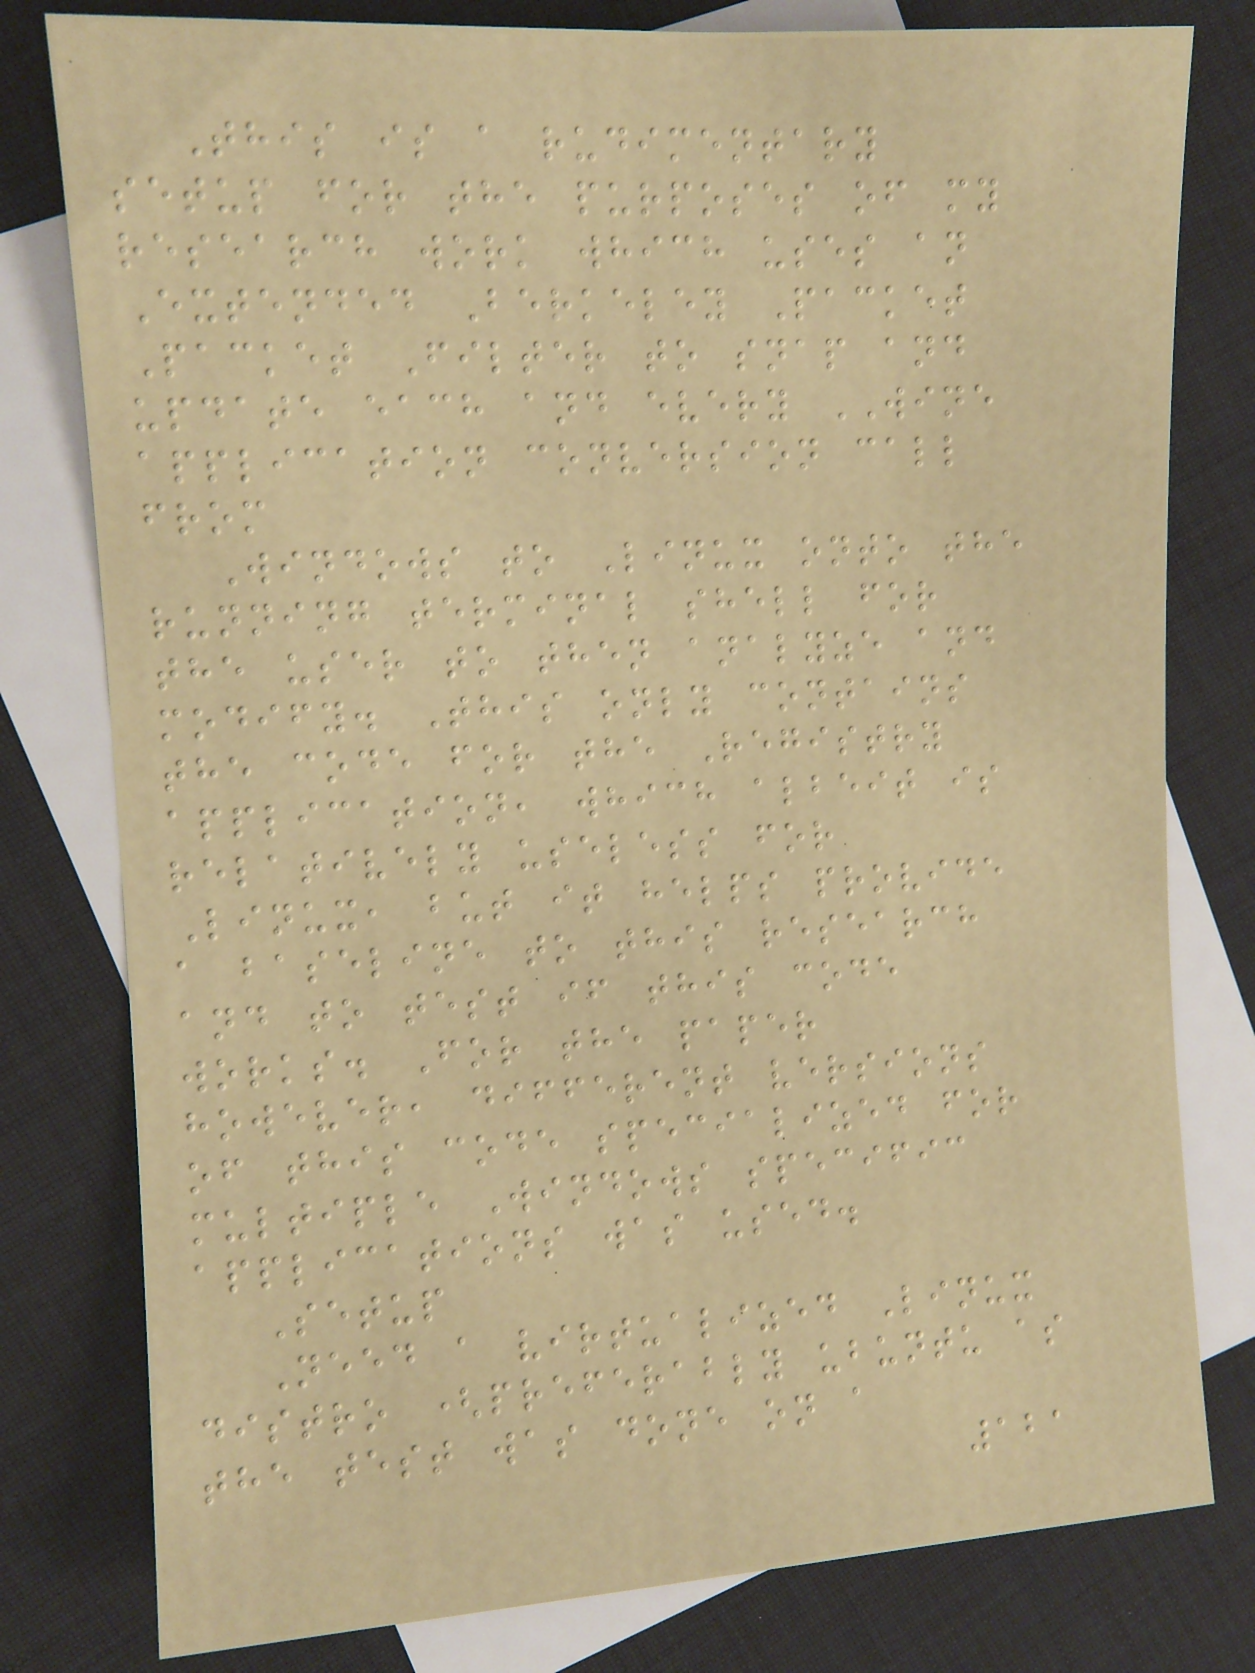This is a rudimentary
setup for the purposes of my
research work which uses an
Extended Berkeley Packet
Packet Filter to snap and
update each and every WINE
application conversion call
from
Windows to Linux onto the
running terminal shell for
the user to then analyze and
modify. This only contains
the code for the Registry
application, which albeit is
relatively useless for
Linux, but it helps provide
a baseline to this research
and to test if this code
works. For the paper
however, different versions
of this code specialized for
multiple Windows specific
applications was used.
Setup
Need a virtualized Linux
distro (preferably ubuntu as
the test was done on a
121
